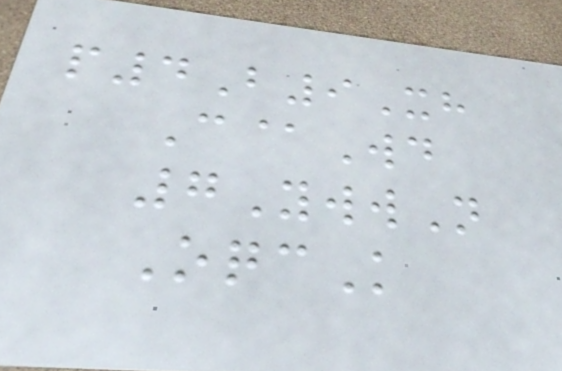p4B9Xh
C@Wd
7YwwN
OqcK
